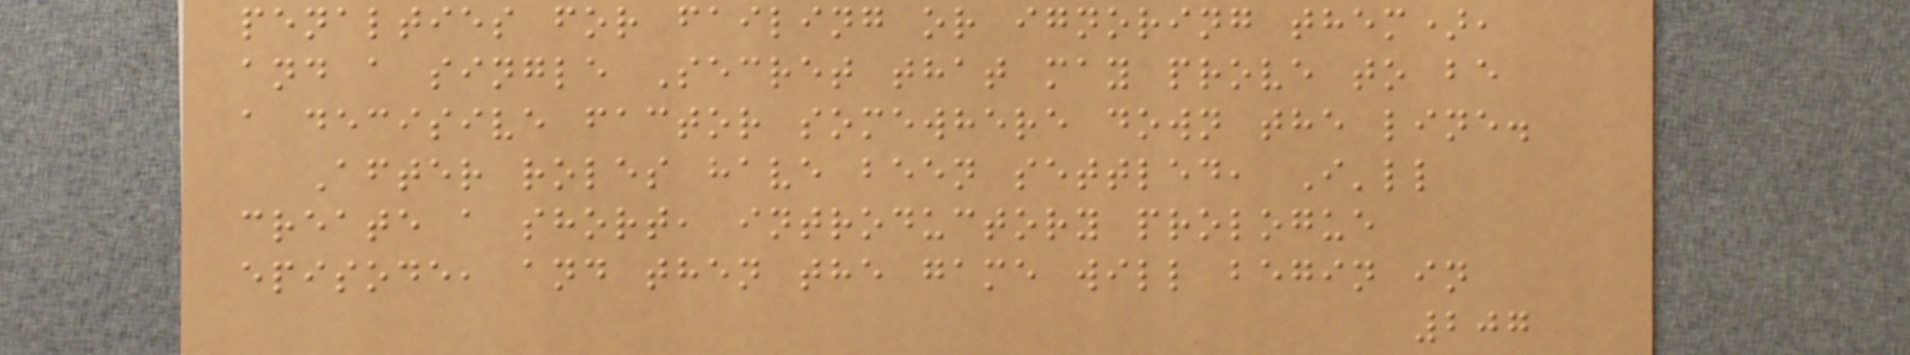penalties for failing or ignoring them),
and a single Secret that may prove to be
a decisive factor somewhere down the line.
After roles have been settled, I'll
create a short, introductory prologue
episode, and then the game will begin in
207
